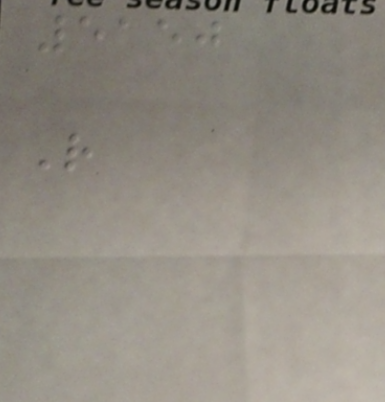5150
R
